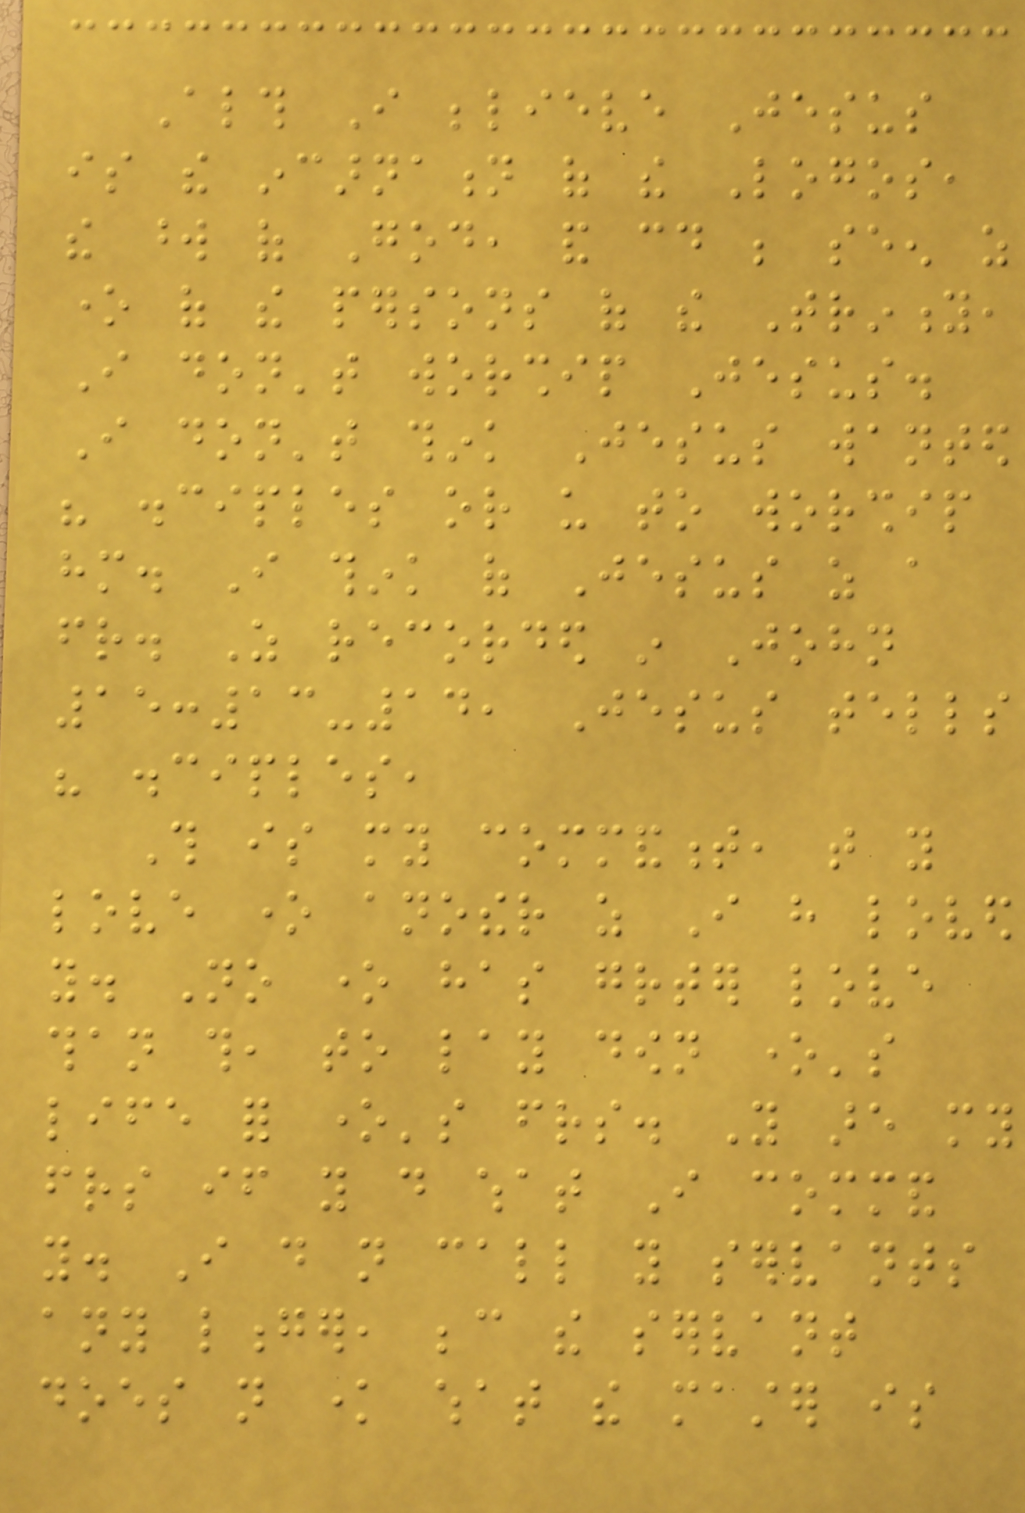Although I believe Jesus
is the incarnation of the Logos,
the word of God, and could be seen as
one of the persons of the Trinity,
I don't worship Jesus.
I don't think Jesus wanted
his disciples or us to worship
him. I think of Jesus as a
friend. As recorded in John
15:13-14, Jesus tells
his disciples,
This is my commandment, that you
love one another as I have loved
you. No one has greater love
than this, to lay down one's
life for one's friends. You are my
friends if you do what I command
you. I do not call you servants
any longer, because the servant
does not know what the master is
